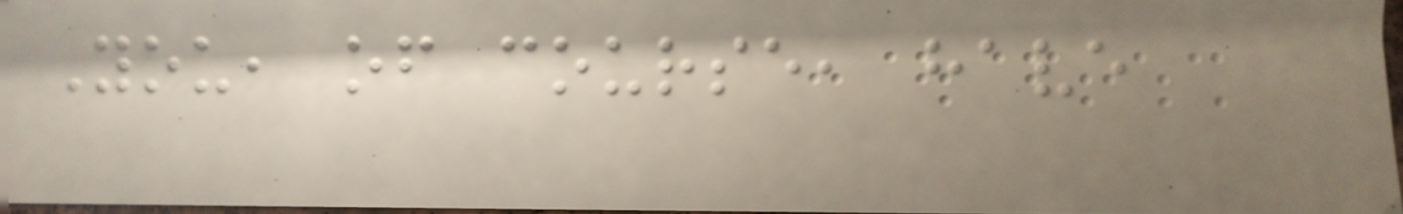You, of course, have
